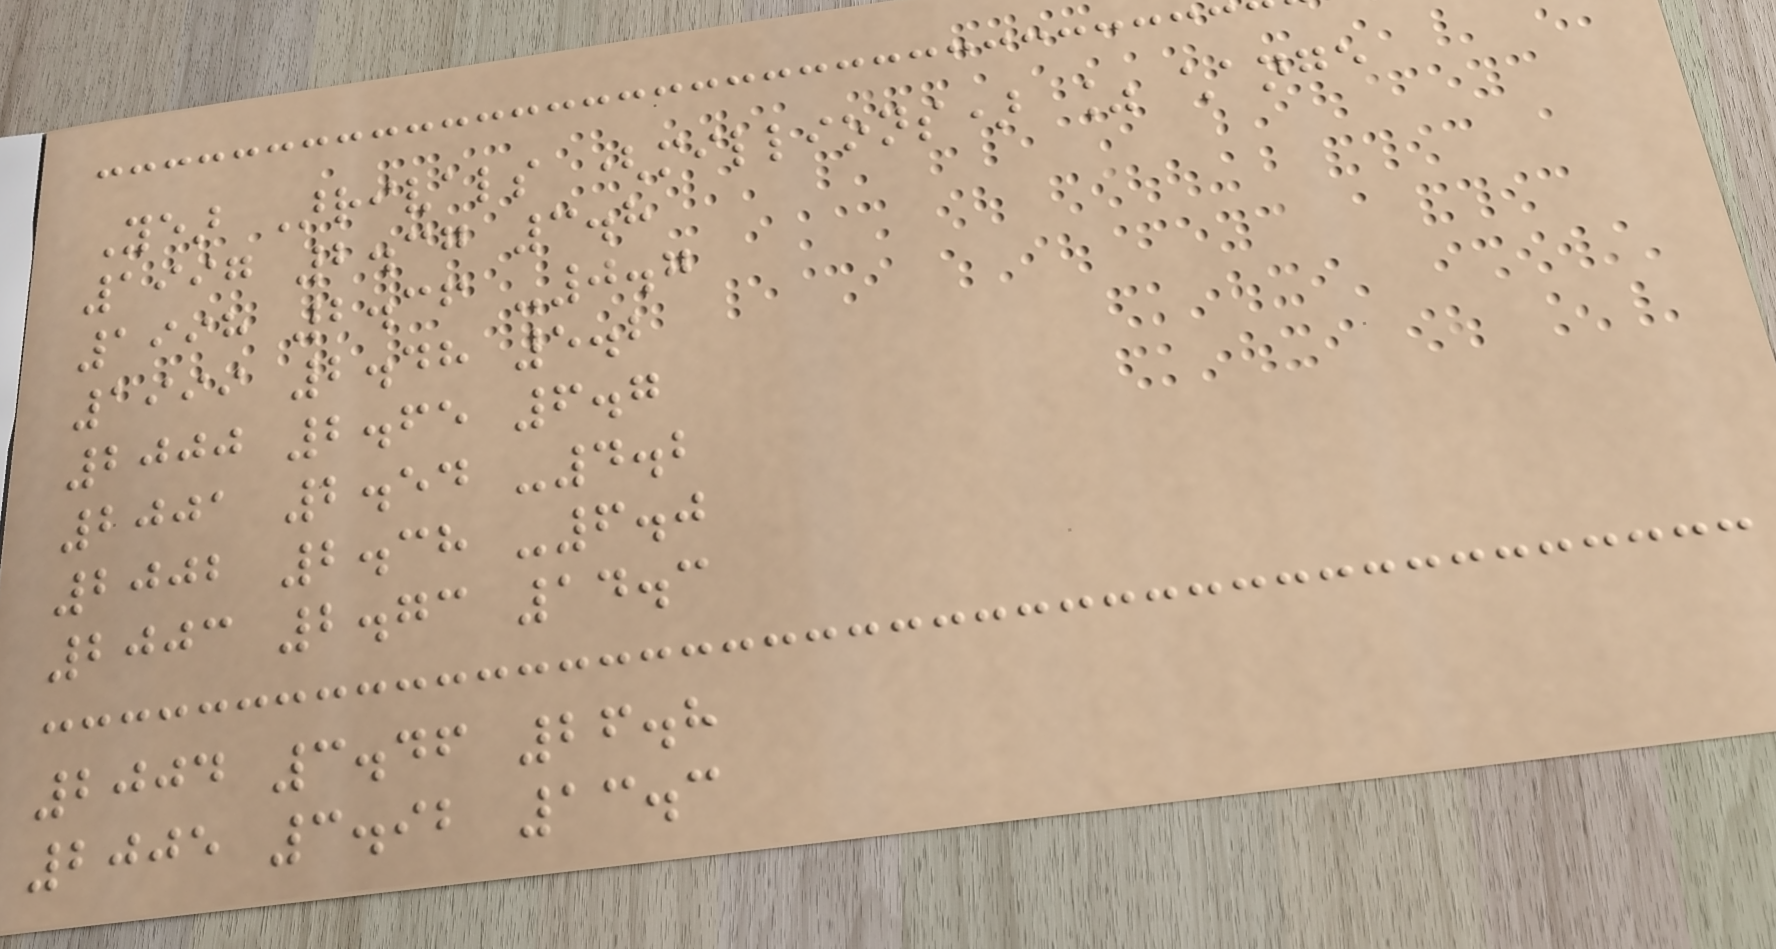Year Arrivals (millions) % change
1997 2.37 3.8
1998 2.36 -0.7
1999 2.48 5.2
2000 2.65 6.7
2001 2.54 -4.2
2002 2.38 -6.0
2003 2.73 14.3
2004 3.46 26.8
2005 3.92 13.3
